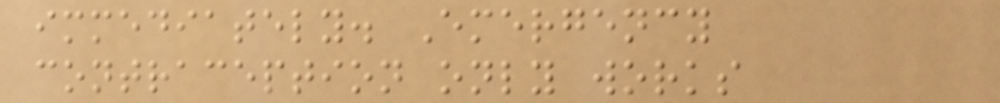immediately. Emergency
contraception only works
